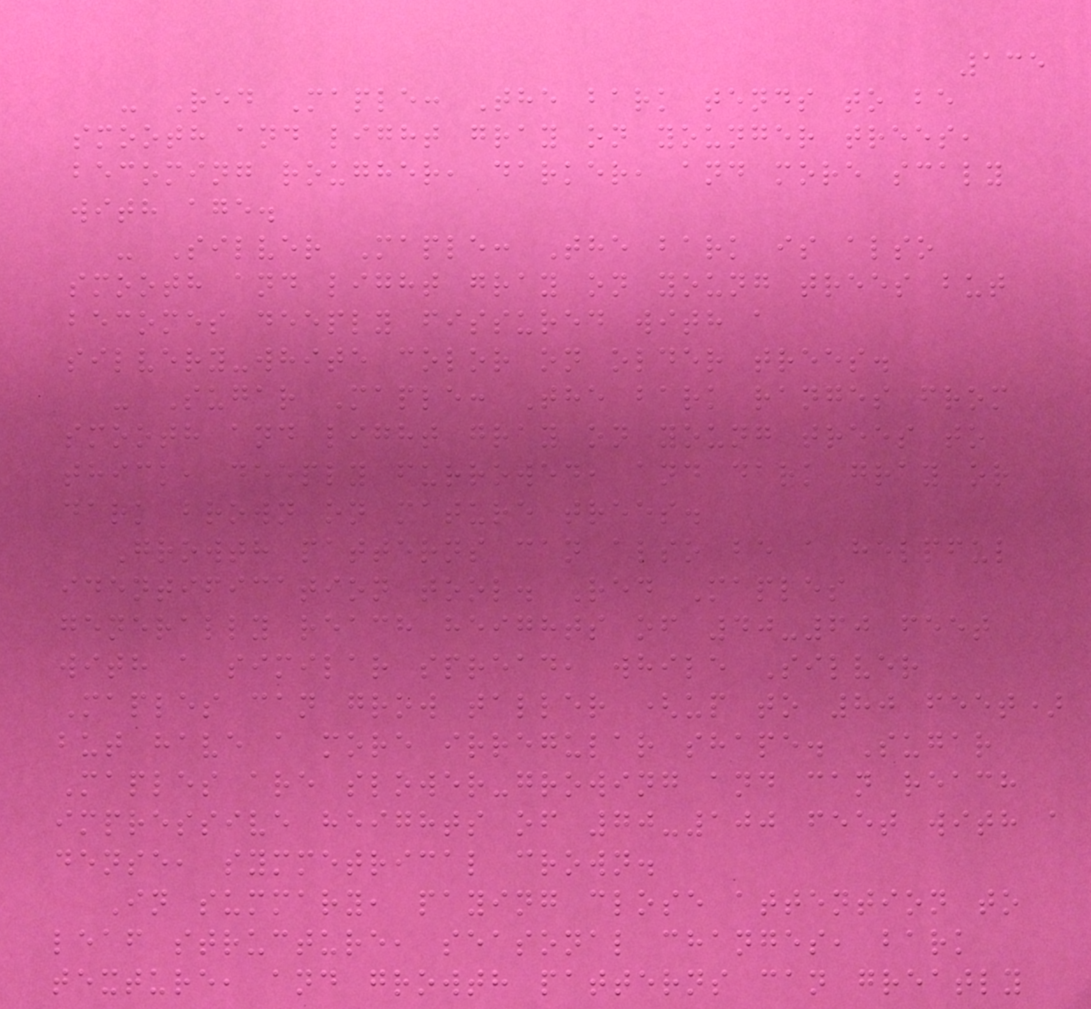135
- Red Maple: The bark tends to be
smooth and light gray on younger trees,
becoming rougher, darker, and more scaly
with age.
- Silver Maple: The bark is also
smooth and light gray on young trees but
becomes deeply fissured with a
silvery-white color on older trees.
- Sugar Maple: The bark ranges from
smooth and light gray on young trees to
thick, deeply furrowed, and dark gray or
dark brown on mature trees.
Growth patterns can also be a helpful
identification tool. Red Maples
generally reach heights of 40-60 feet
with a similar spread, while Silver
Maples can grow taller (up to 80 feet)
but have a more irregular shape. Sugar
Maples are slower-growing and can reach
impressive heights of 70-100 feet with a
dense, symmetrical crown.
In summary, paying close attention to
leaf structure, seasonal changes, bark
texture, and growth patterns can greatly
